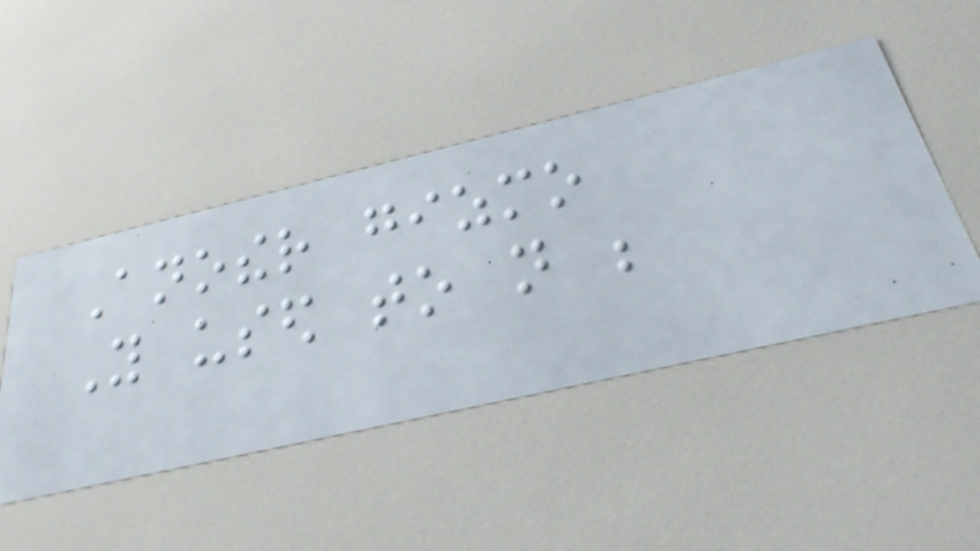Another gizmo
You used to not be
